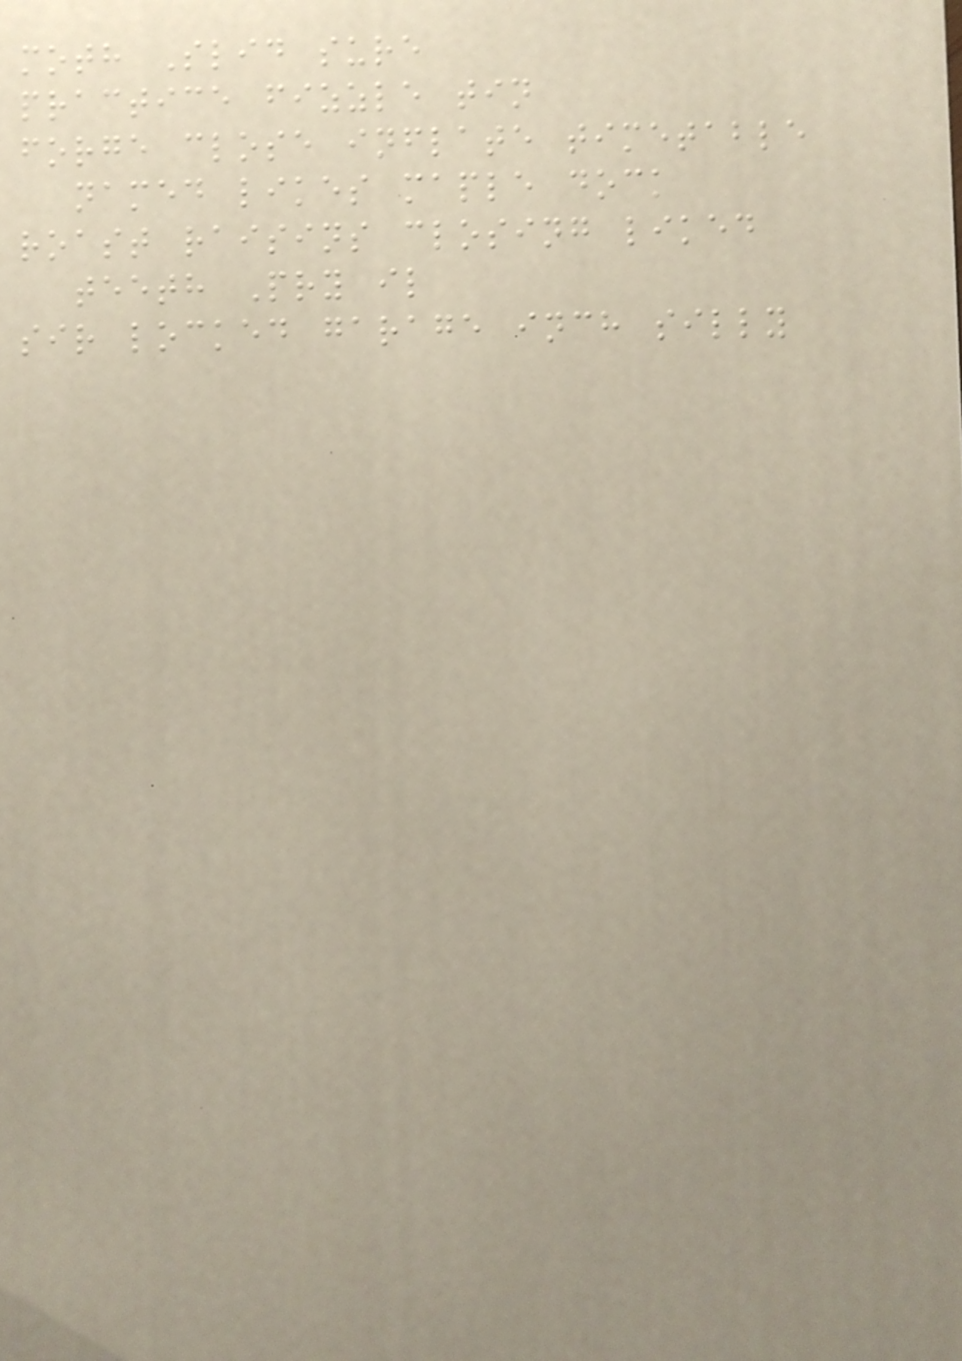moth Slid sure
practice fizzle tin
forge close inflate timetable
named likes maple dock
roast raisins closing liked
teeth Pry il
sir locked garage inch silly
